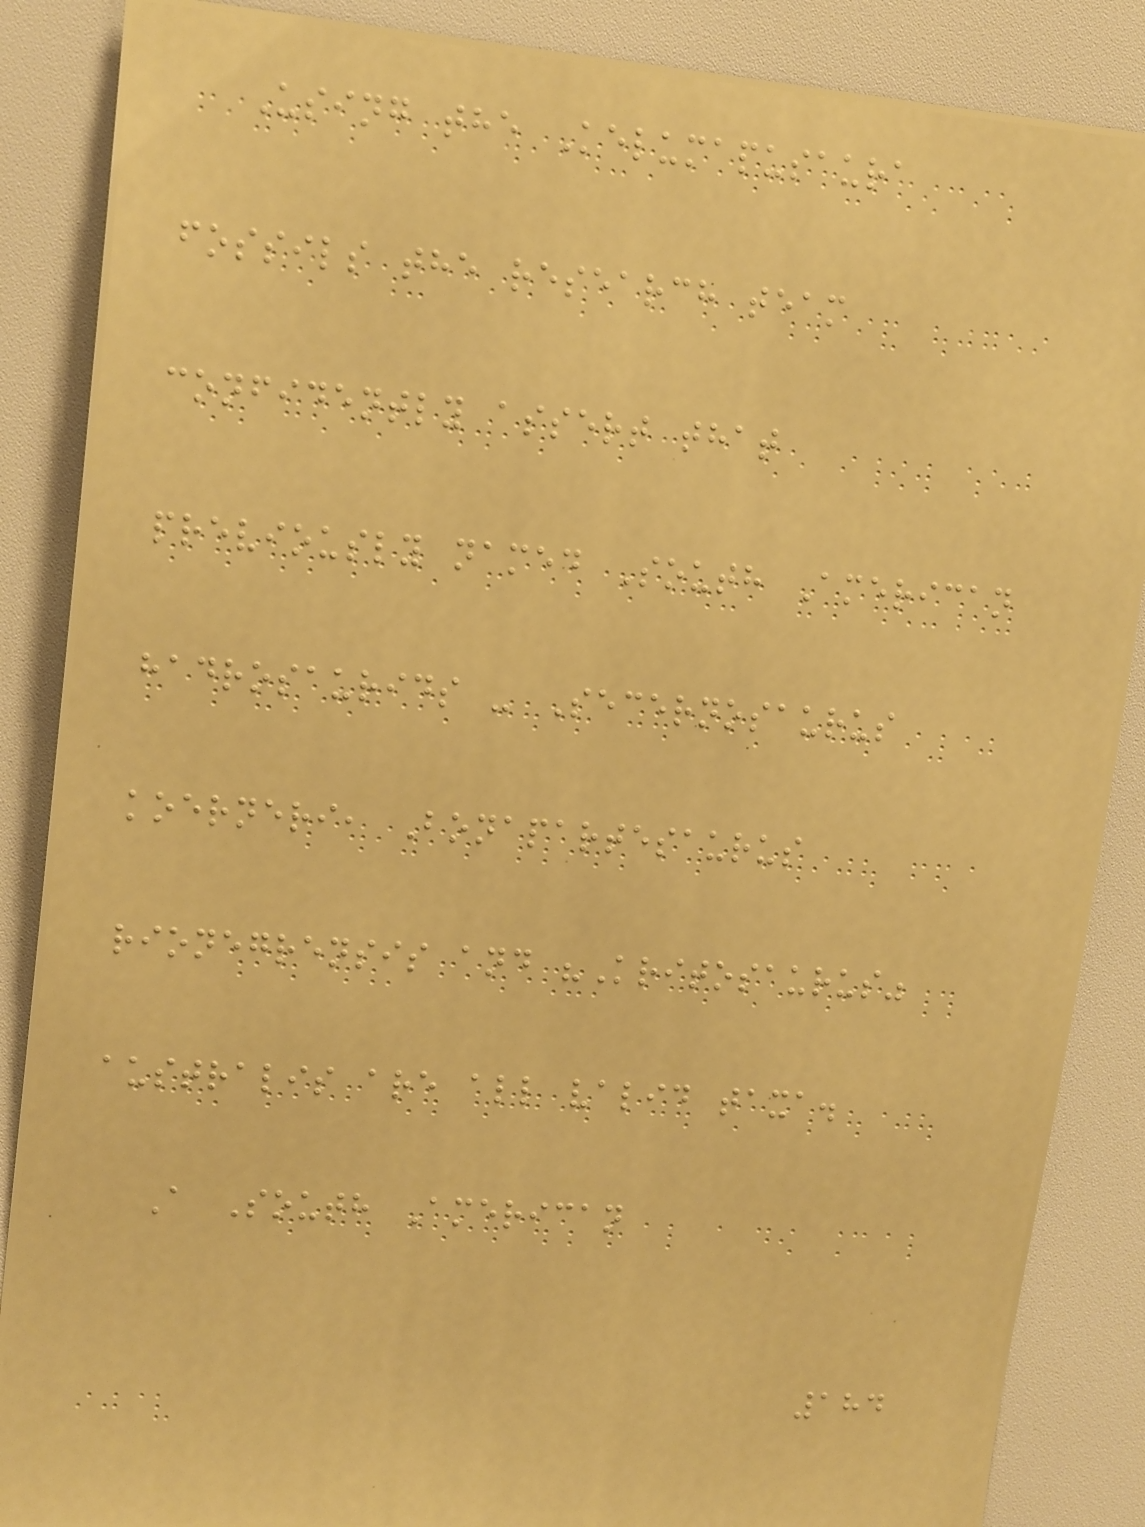Using the Kelumapusaura
fossils the research team
confidently assert that
previously named South American
hadrosaurids - Secernosaurus
koerneri, Bonapartesaurus
rionegrensis and "Kritosaurus"
australis are all valid taxa.
A South American
184
